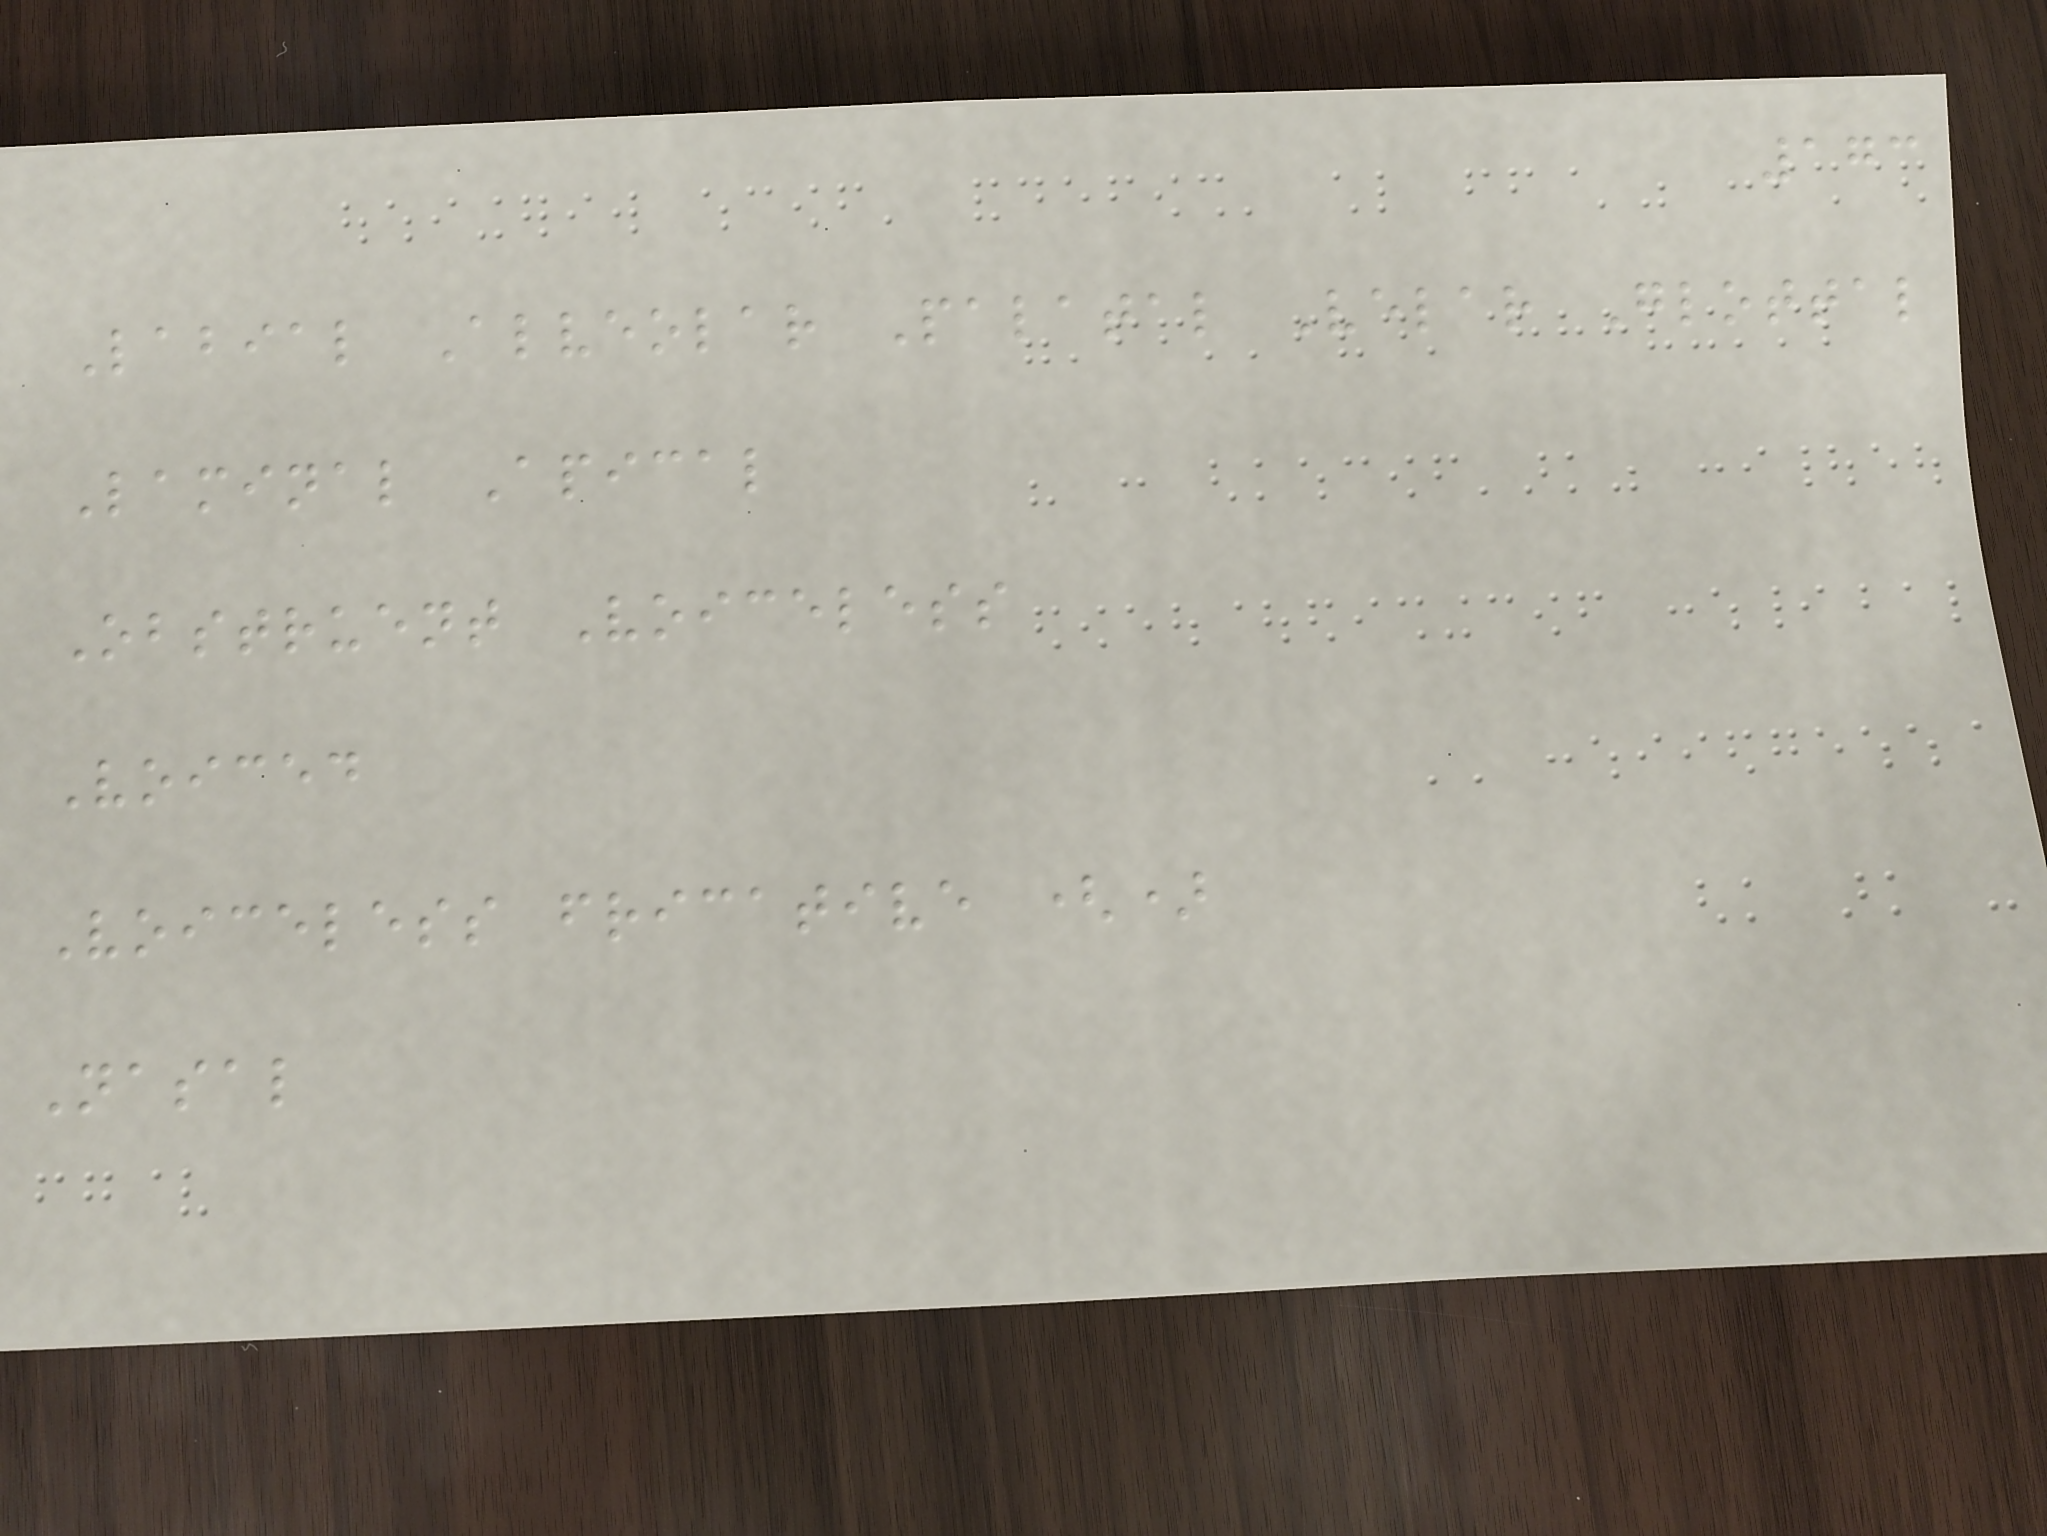173
Labial Alveolar Palatal Velar Glottal
Laminal Apical
Obstruent Voiceless
Voiced
Voiceless fricative ()
Nasal
